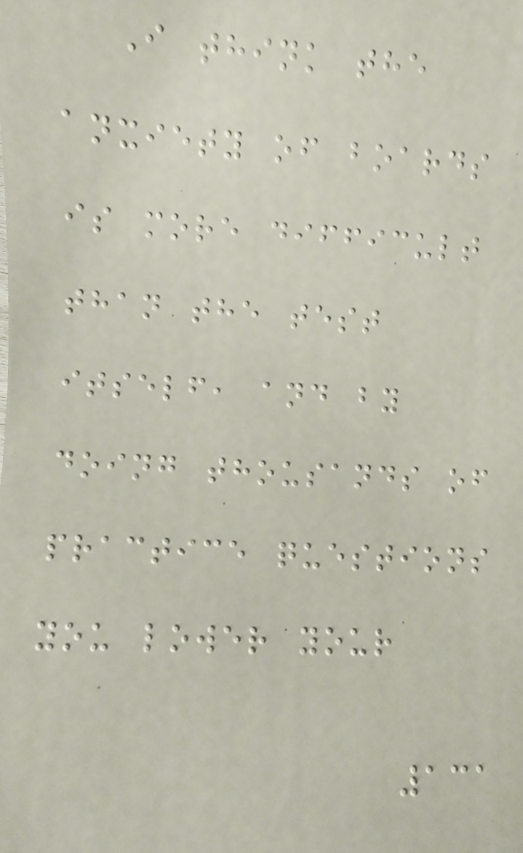I think the
anxiety of boards
is more difficult
than the test
itself, and by
doing thousands of
practice questions
you lower your
131
